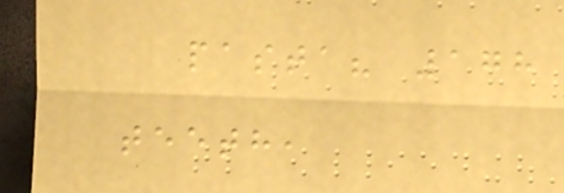pasta? 178
teeth,
